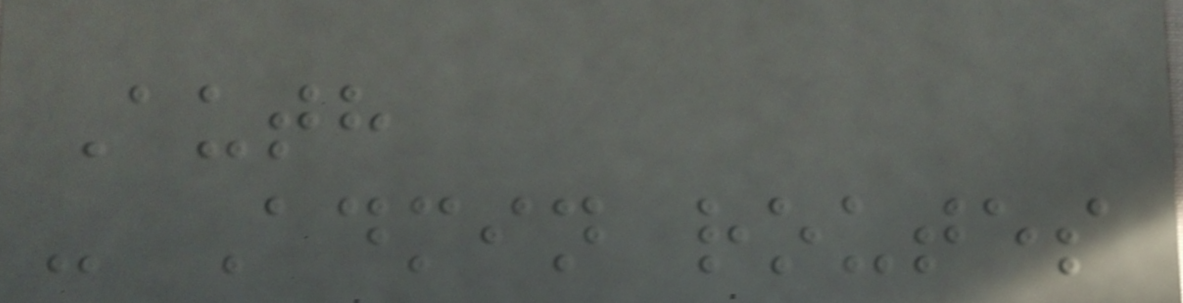Auth
- Admin routes
